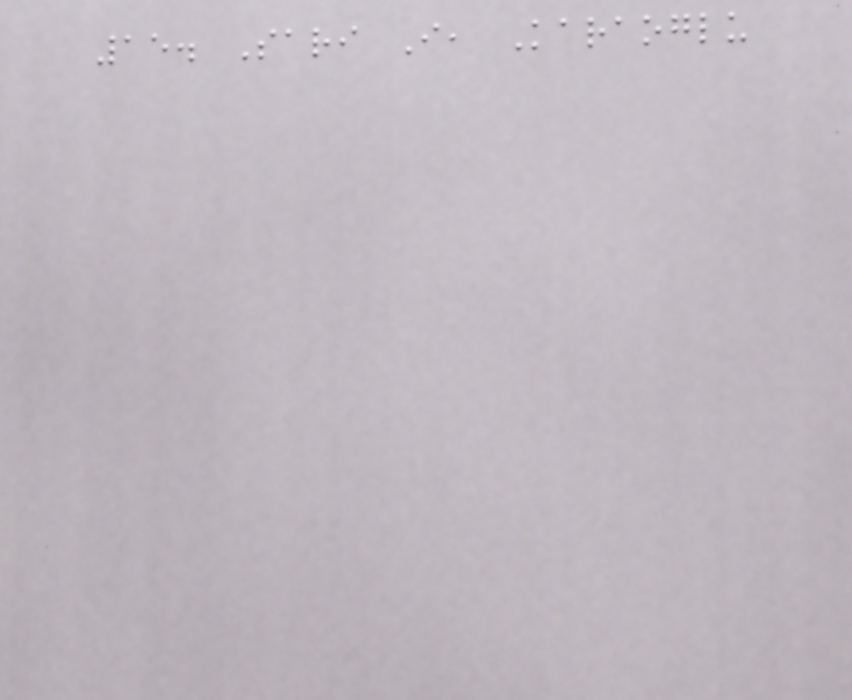15. Sari I, Karaoglu
